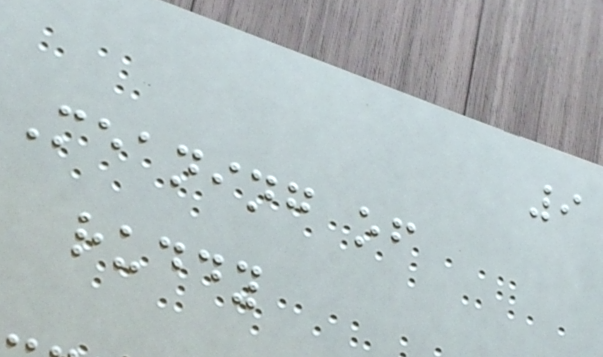9
Meaning of
ruddy
